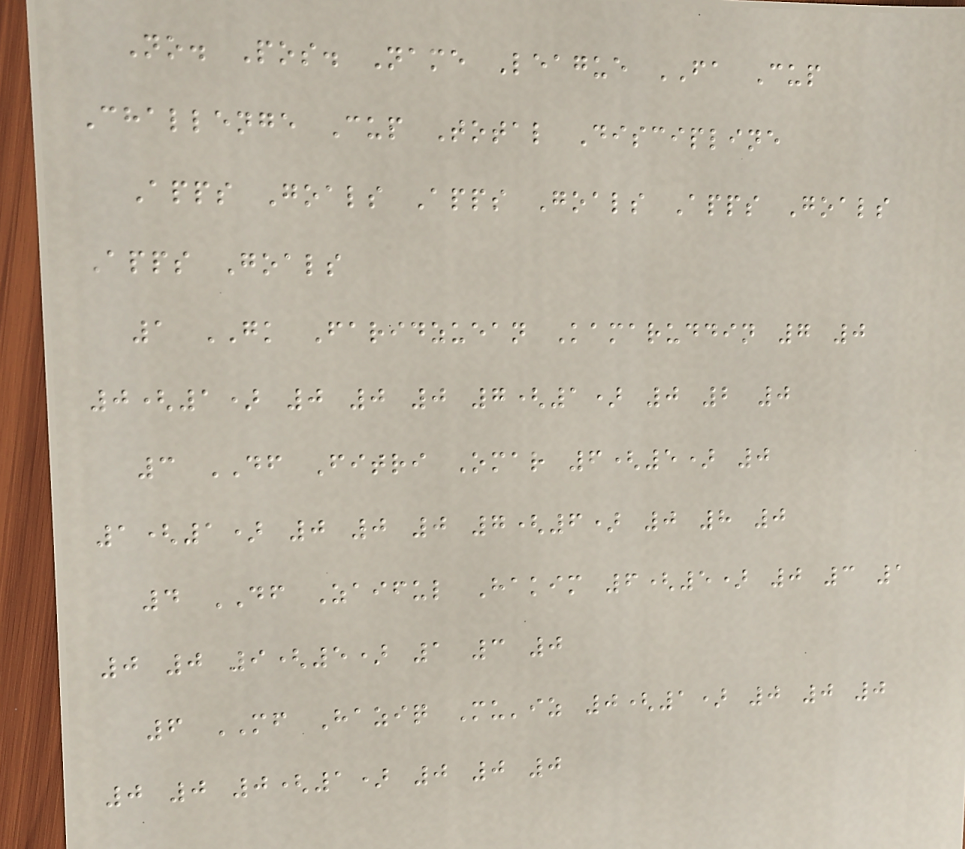No. Pos. Name League FA Cup
Challenge Cup Total Discipline
Apps Goals Apps Goals Apps Goals
Apps Goals
1 GK Faridzuean Kamaruddin 7 0
0(1) 0 0 0 7(1) 0 2 0
3 DF Fitri Omar 6(5) 0
1(1) 0 0 0 7(6) 0 8 0
4 DF Zaiful Hakim 6(5) 0 3 1
0 0 9(5) 1 3 0
6 MF Haziq Mu'iz 0(1) 0 0 0
0 0 0(1) 0 0 0
